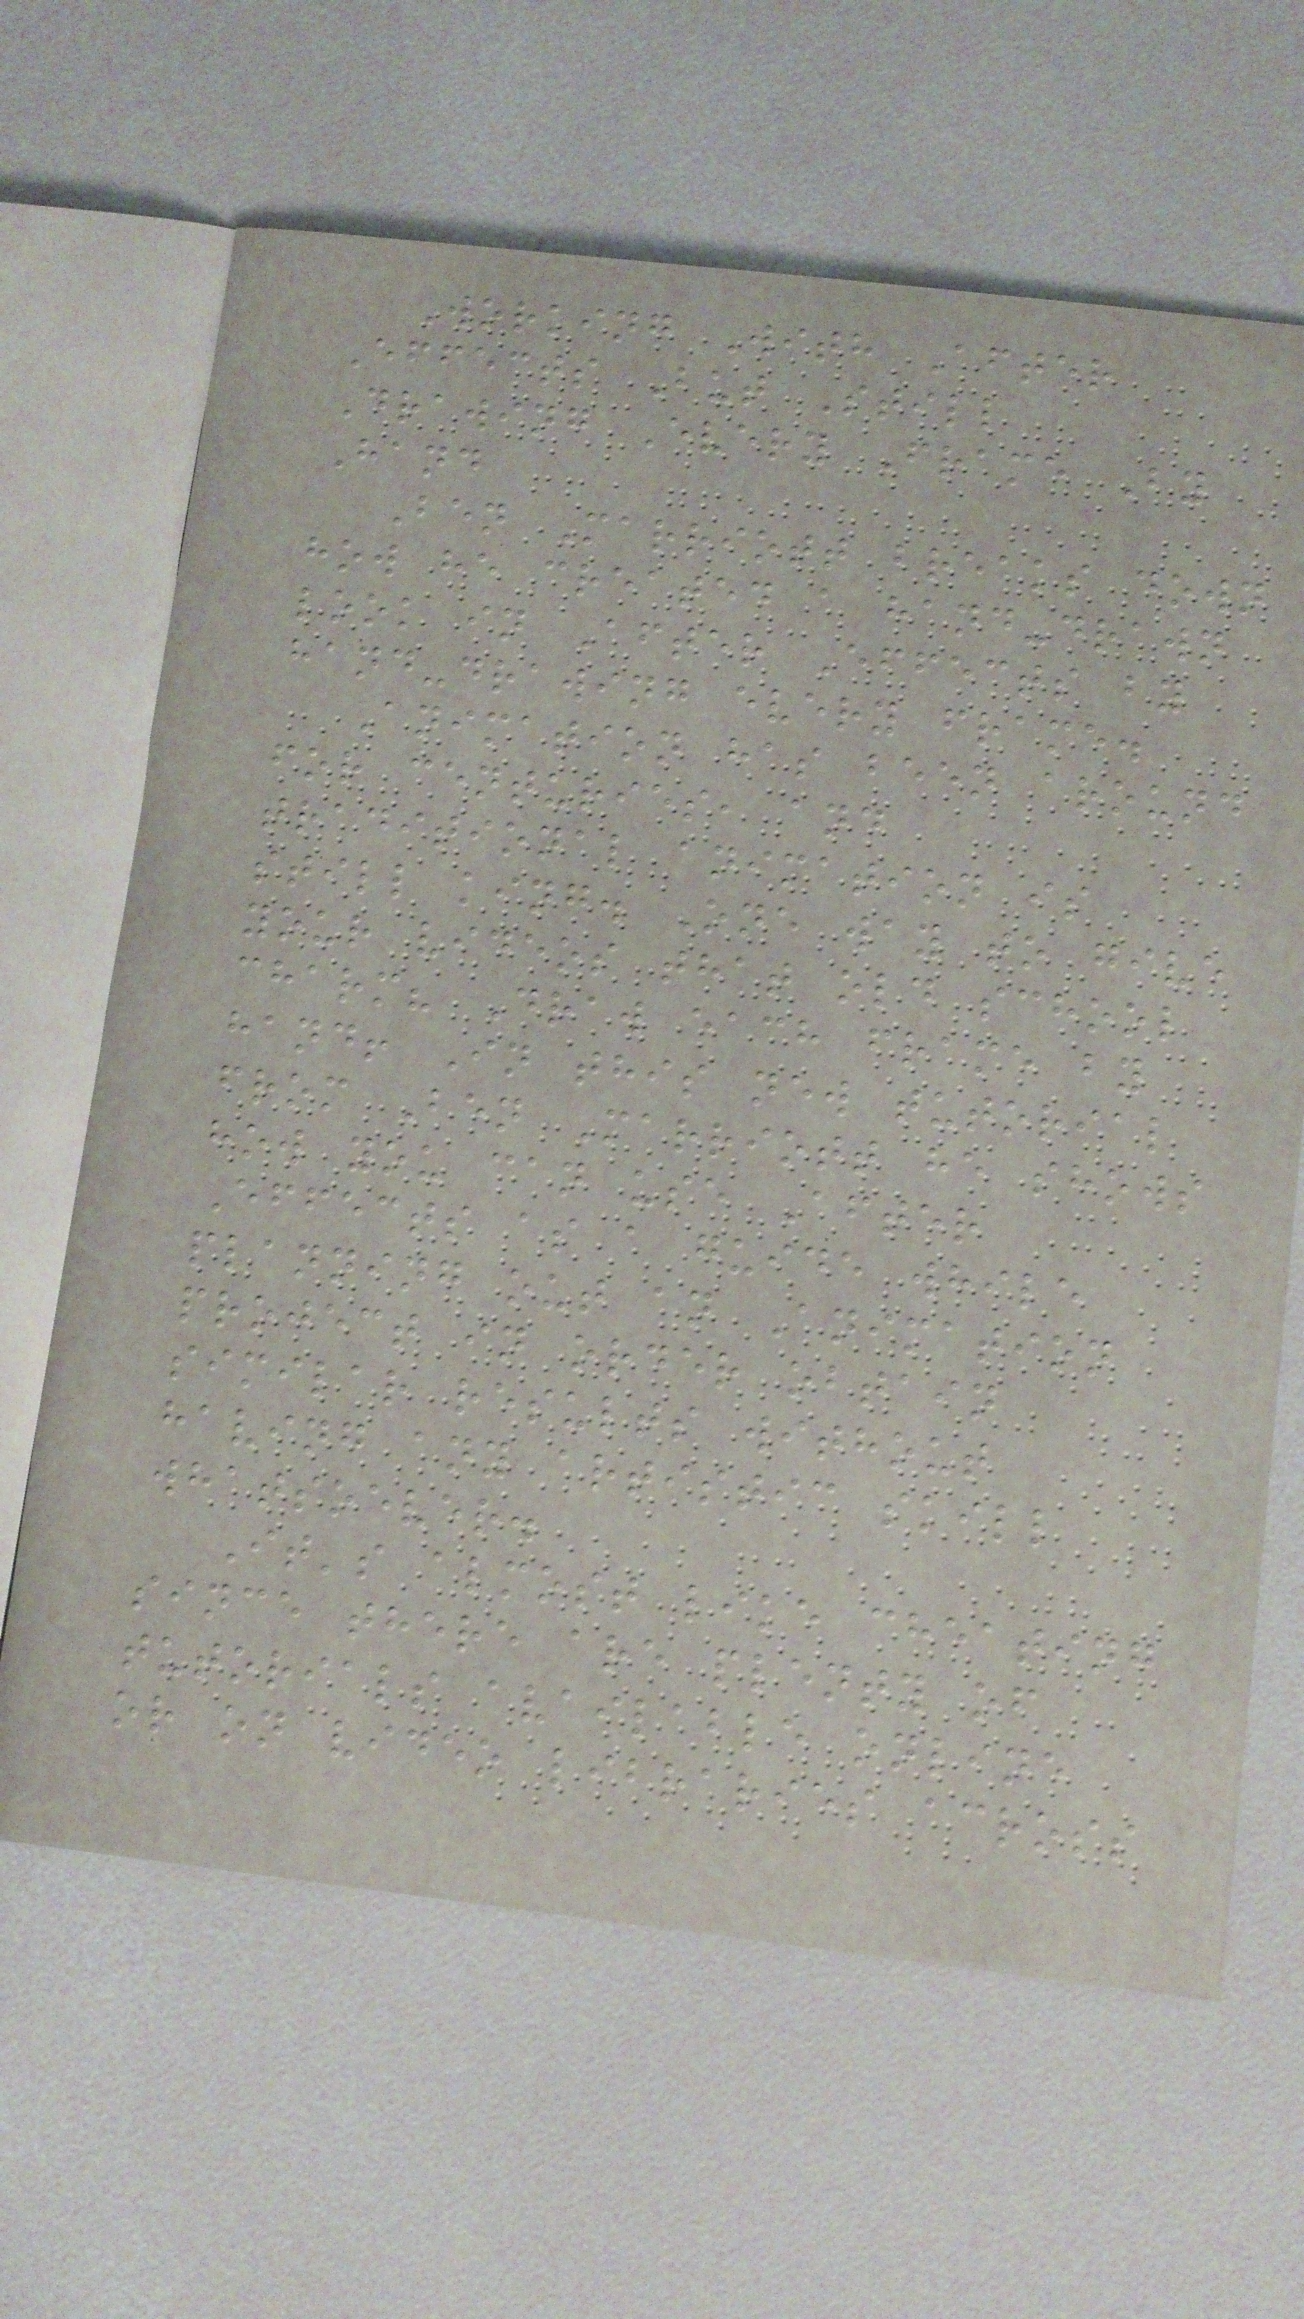Working With After
Effects But Still
Drawing Every Frame By
Hand
Ben Marriott breaks down
how he created a hand-drawn
look in After Effects by
hand-drawing every frame.
Animation has been around
for centuries, and
traditional animation is
still king. One way to give
your videos that old school
charm? Draw each frame by
hand! In this new tutorial
from Ben Marriott he shows
how you can use After
Effects as a guide while
planning out an Animation
project in order obtain
similar results without
having any artistic skill
whatsoever.
It's almost like cheating
since there are plenty of
tutorials available online
or on video libraries across
